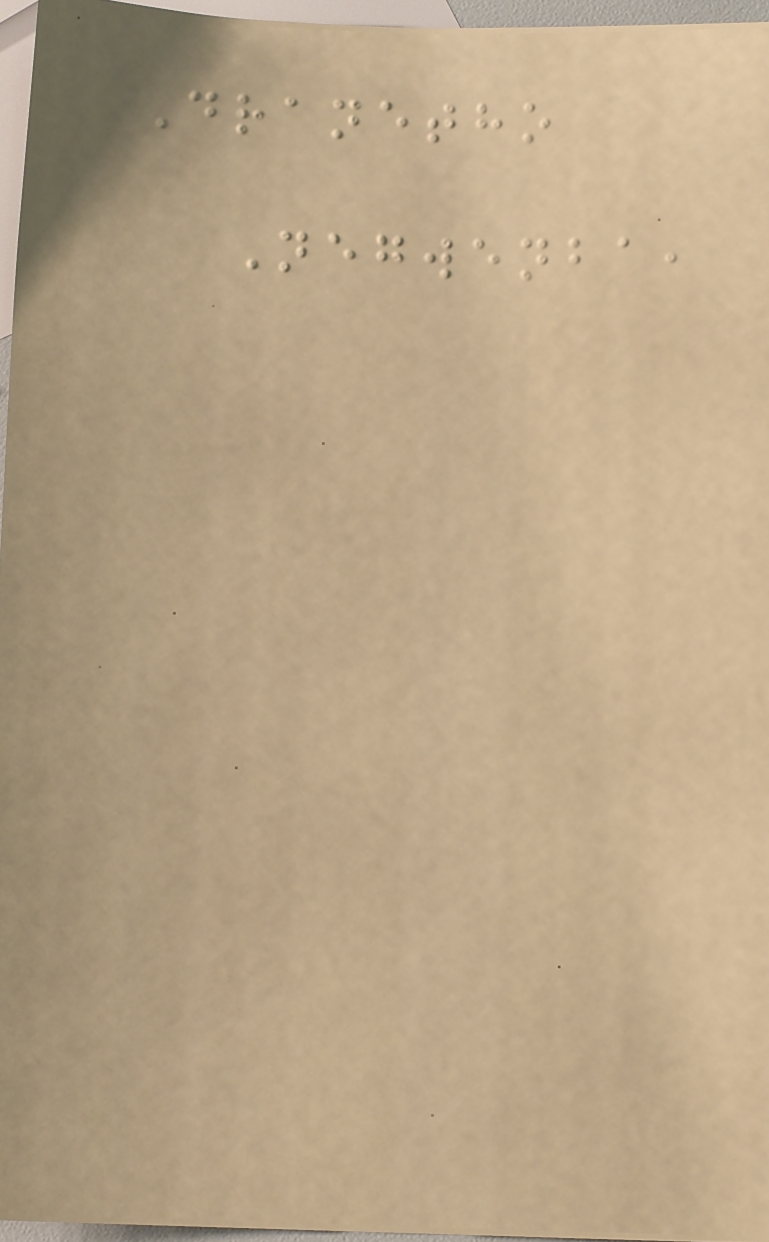Dranetho
Negwenba,
